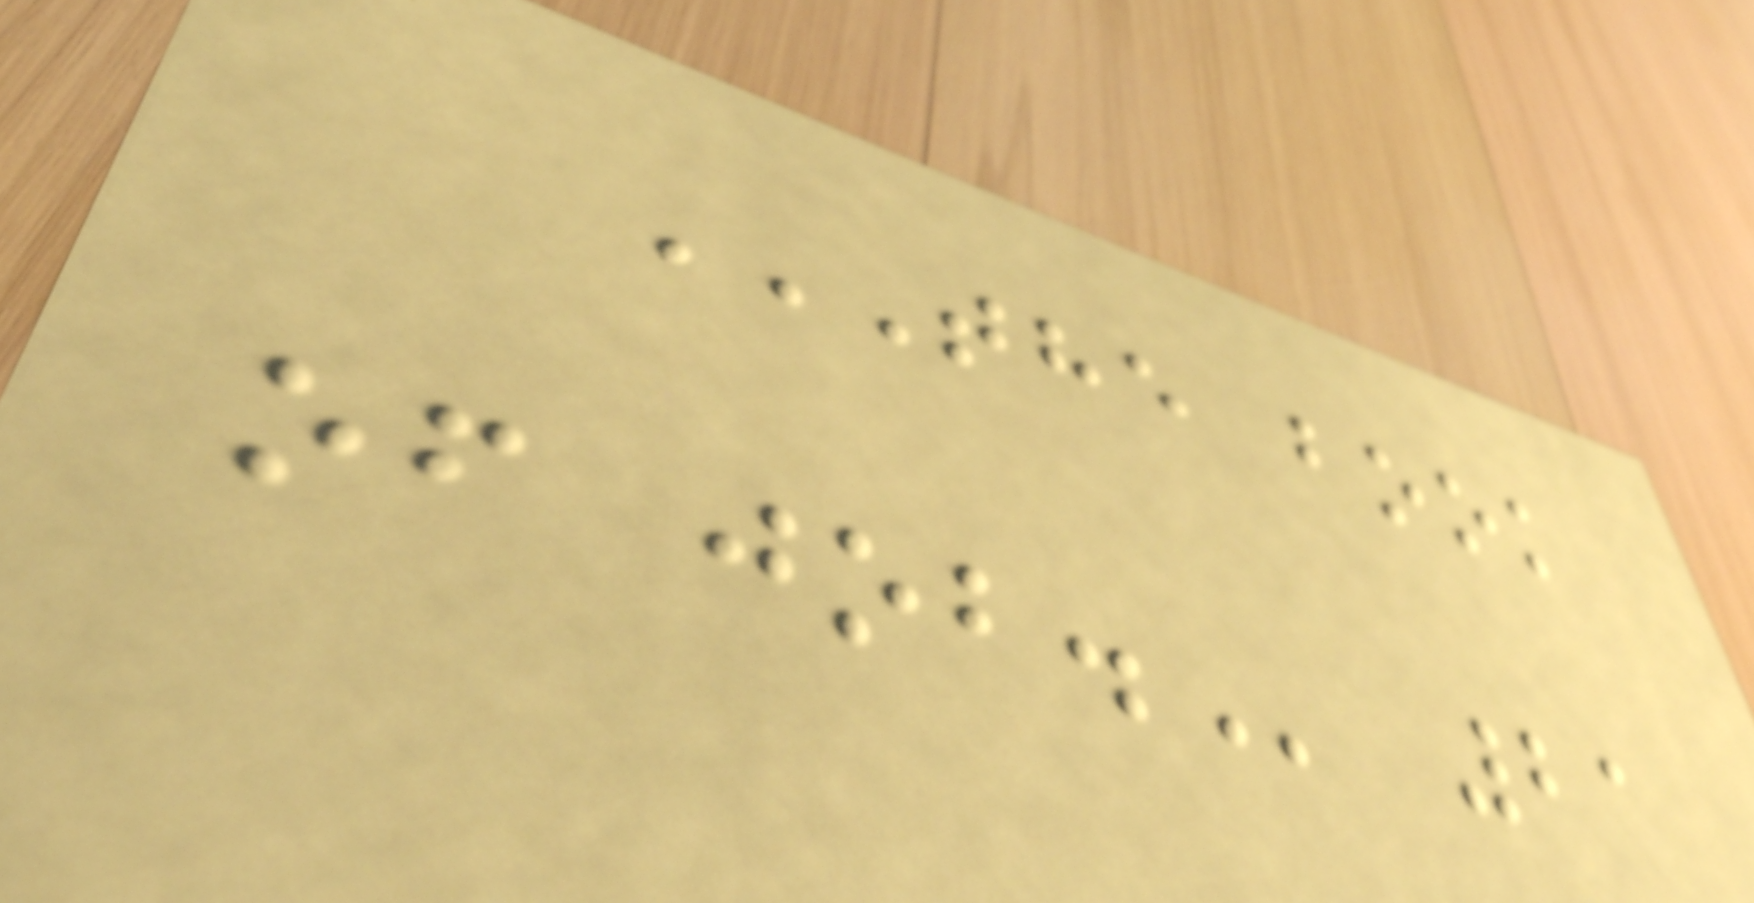THE BOOK
OF JOB. 21
